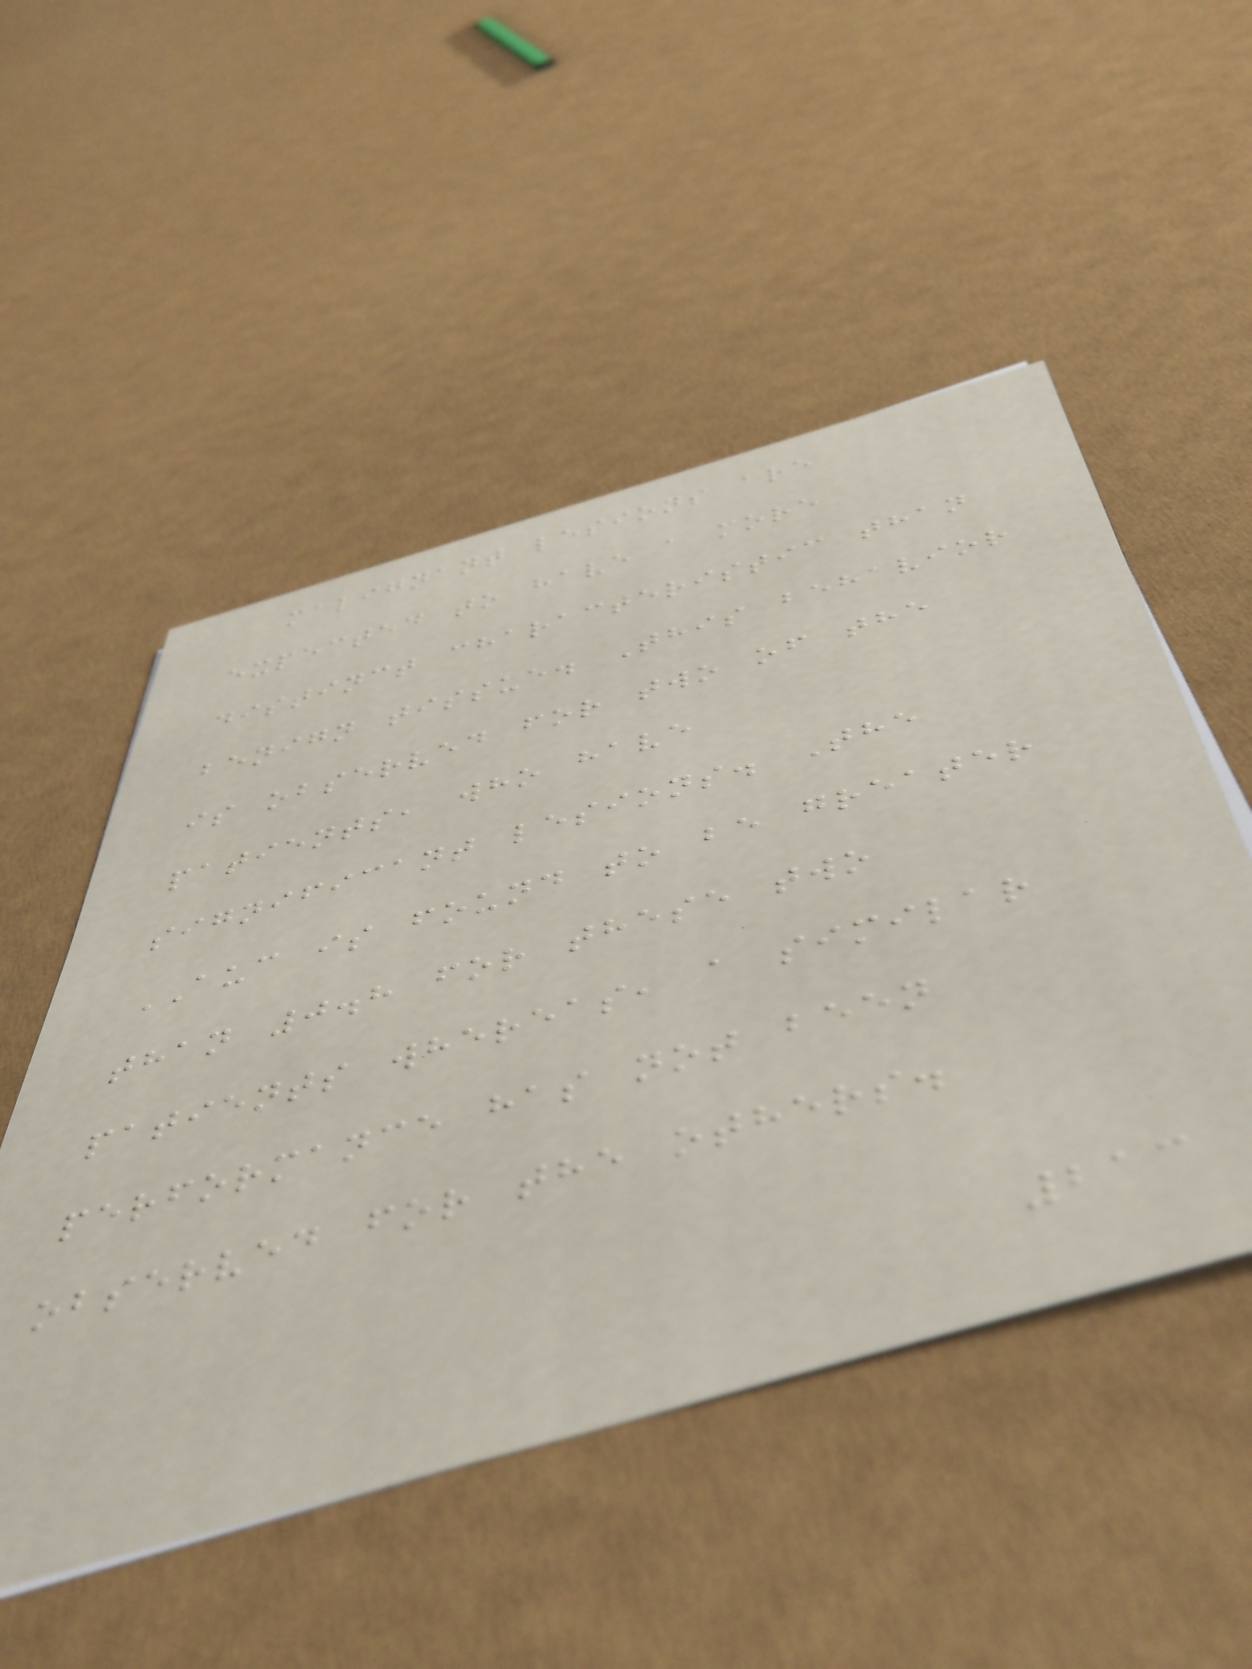malignant lesions are
expected to have a more
distinct characteristic than
benign tissue. This behavior
is observed for two of the
patients, who have
significant lesions. The
AUC is found to be greater
than 0.8 for these two
patients whereas, a similar
performance has not been
observed for the others.
213
